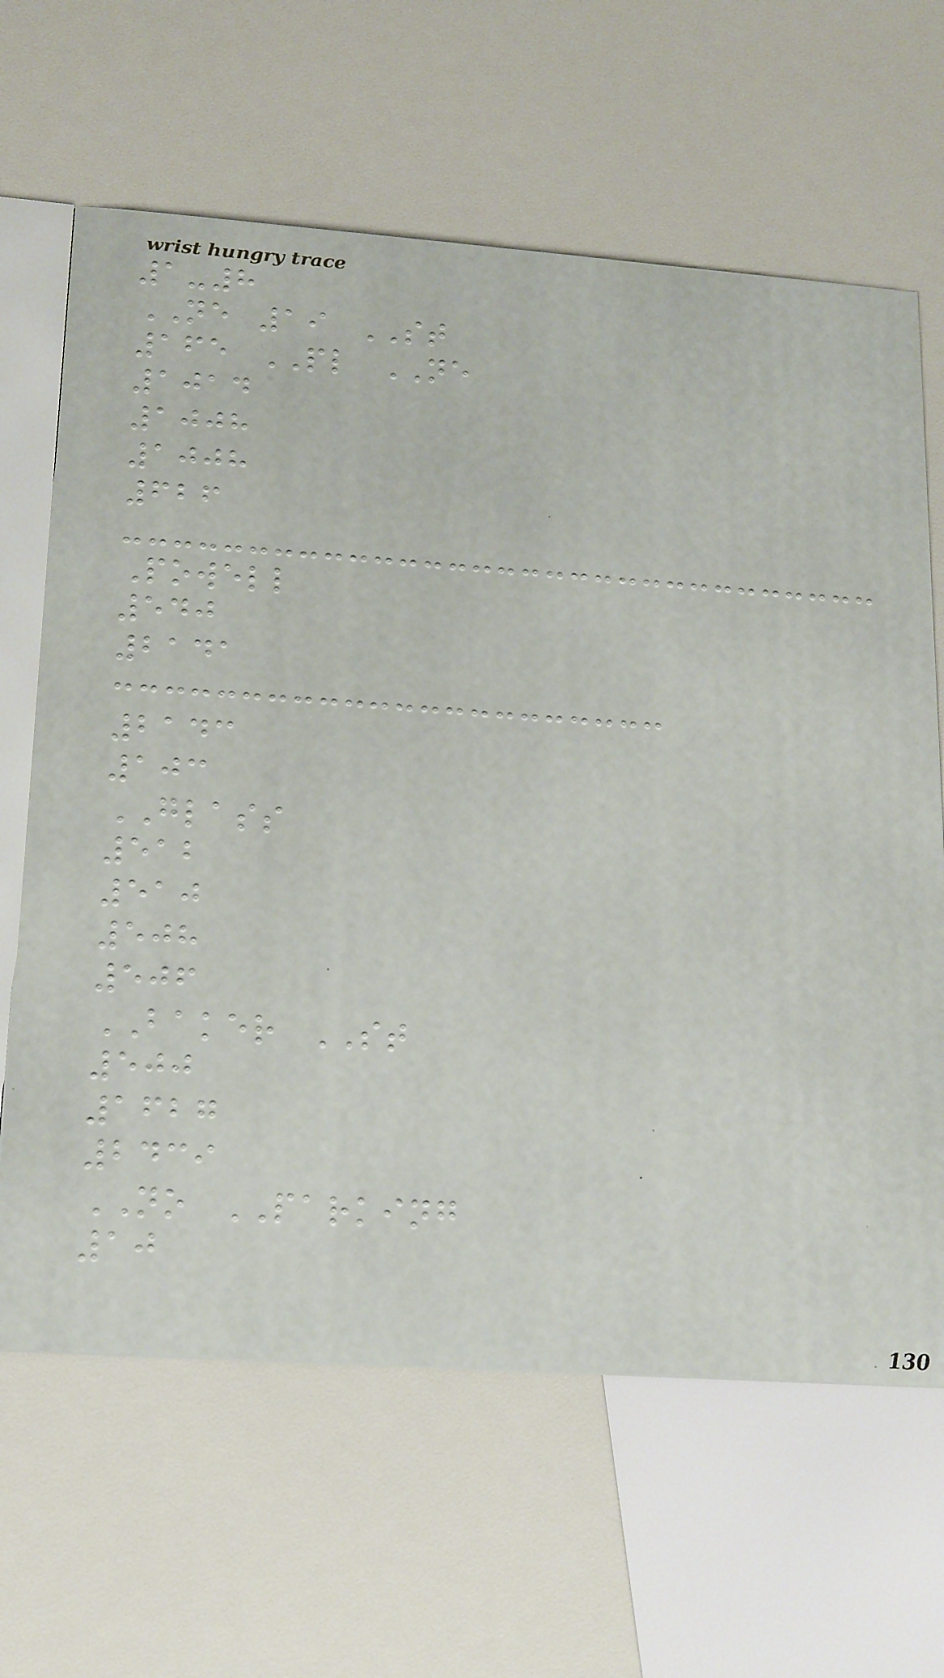1-8
NE 19 ST
165 PL NE
1014
1008
1008
626
Powell
540
2141
2143
103
GLASS
512
510
508
506
BAKER ST
500
1627
2439
NO PARKING
10
